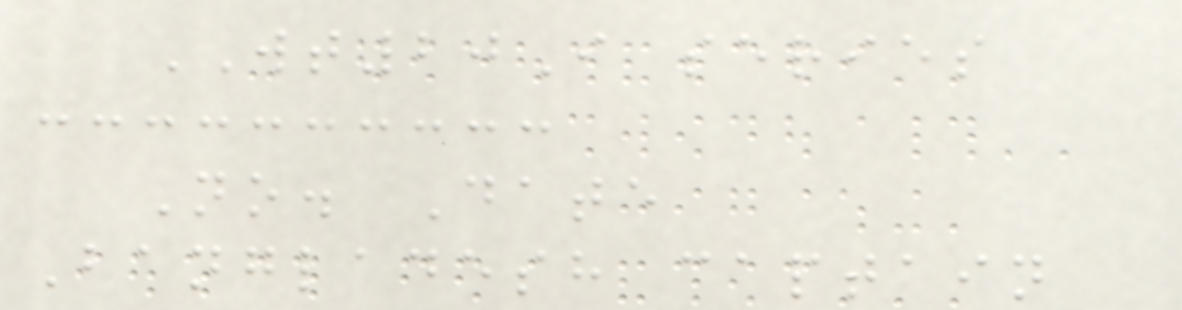WT20I series
No. Date
Bangladesh captain
